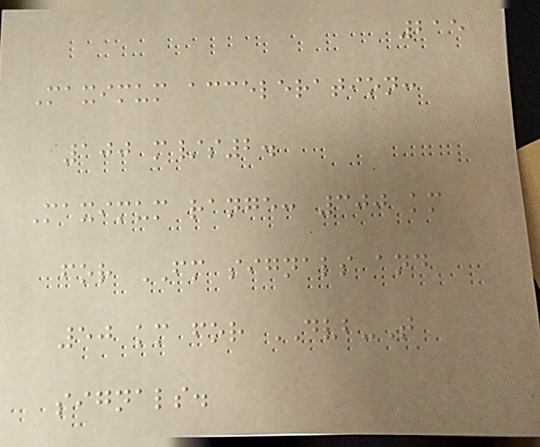215
Maximum acceleration:
100 m/s2.
Maximum range: 300 km
for FM signals and
50 km for DVB-T
signals.
